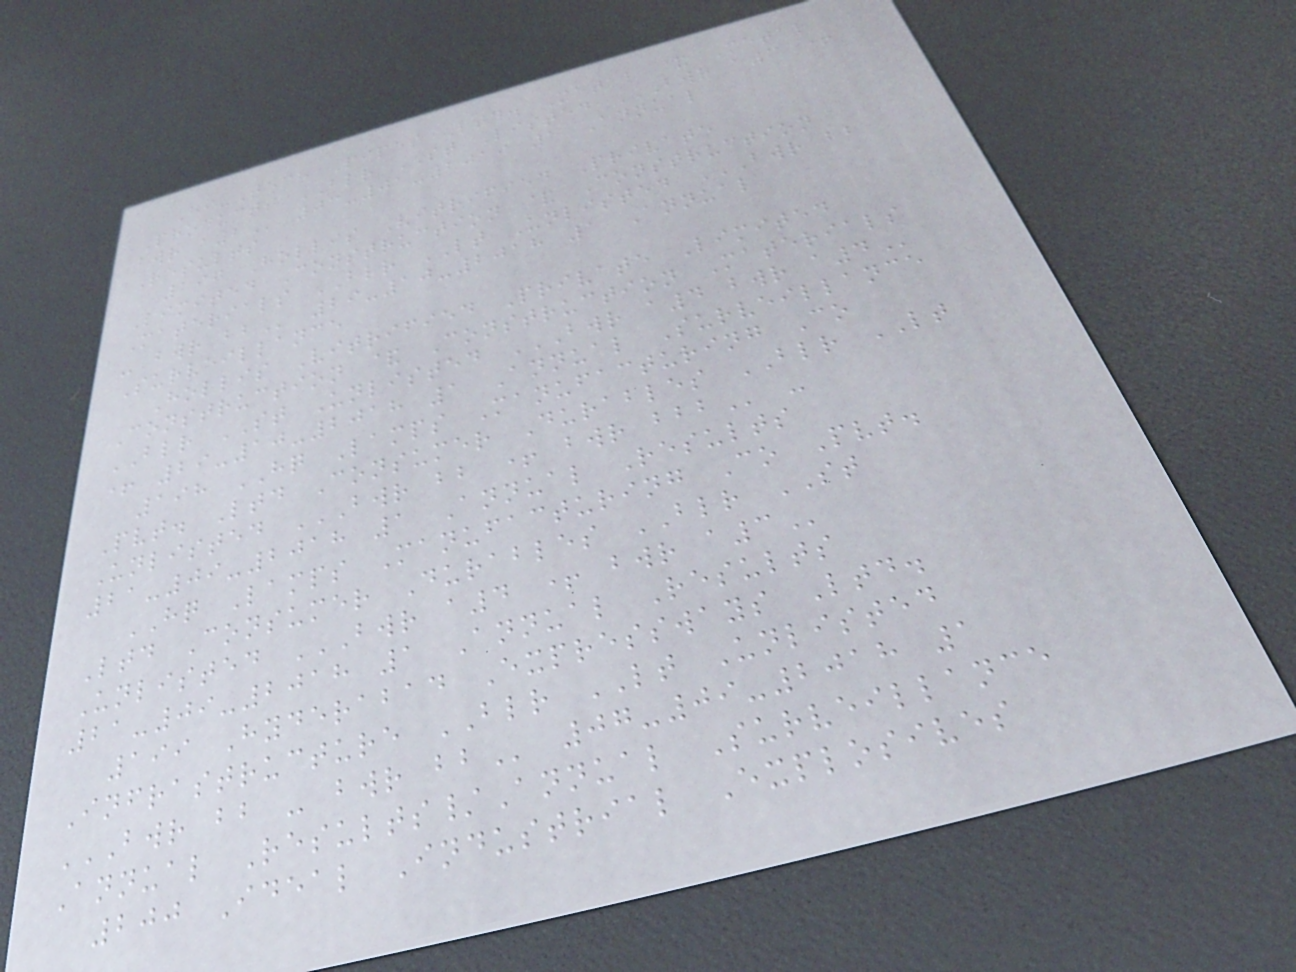Hi-Tech Pipes Ltd. Metal & Metal
Products BLR ST Listed BWR A3 +
BWR A2 03-01-2019 1 Annual
Results
197 Hollis Vitrified Private
Limited Construction & Construction
Materials BLR LT Unlisted BWR BB
- BWR BB 29-10-2018 1 Annual
Surveillance
Hollis Vitrified Private Limited
Construction & Construction Materials
BLR ST Unlisted BWR A4 BWR A4
+ 29-10-2018 1 Annual Surveillance
198 HQ Lamps Manufacturing Co
Pvt. Ltd Consumer Durables BLR LT
Unlisted BWR BB + BWR BBB -
21-09-2018 1 Annual Results
HQ Lamps Manufacturing Co Pvt.
Ltd Consumer Durables BLR ST
Unlisted BWR A4 + BWR A3
21-09-2018 1 Annual Results
199 Hyderabad Expressways Ltd.
Infrastructure BLR LT Unlisted
BWR BB - BWR BB 07-09-2018 1
Annual Results/Annual Surveillance
200 Ideal Industrial Explosives
